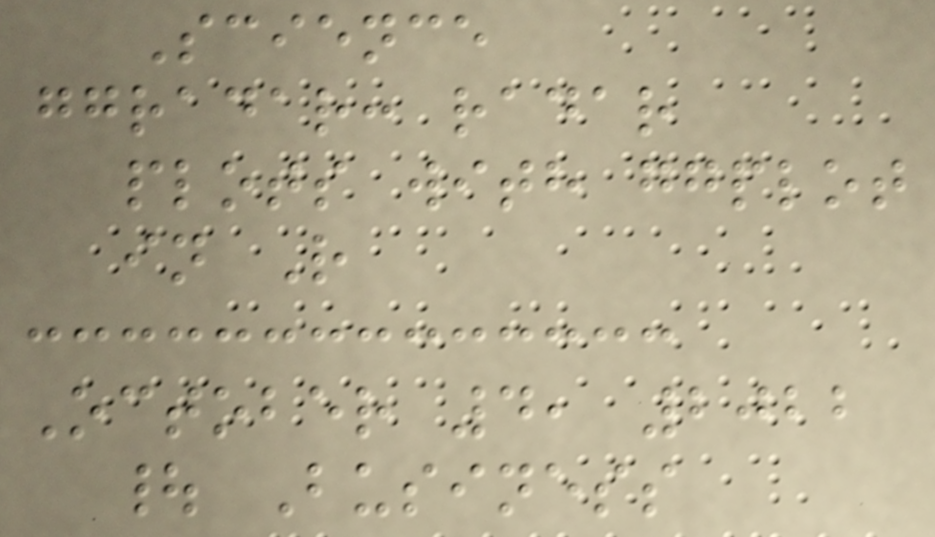Science
ggradar: radar
plots with ggplot
in R
October 4, 2022
| Business
